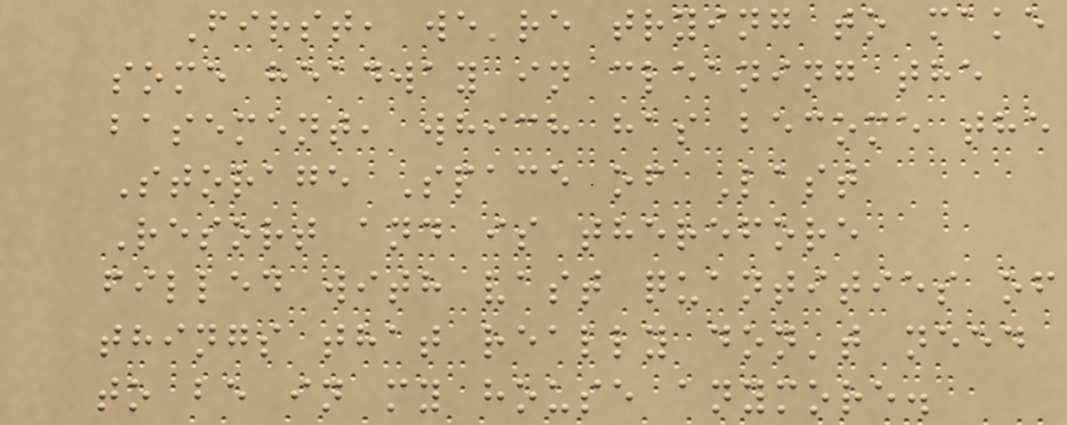First, we're trying to make
some headway in cleaning the
basement, which has become the
Storage Space of Last
Resort and is therefore
filled with vast quantities of
things that really don't need
to be in my house anymore.
